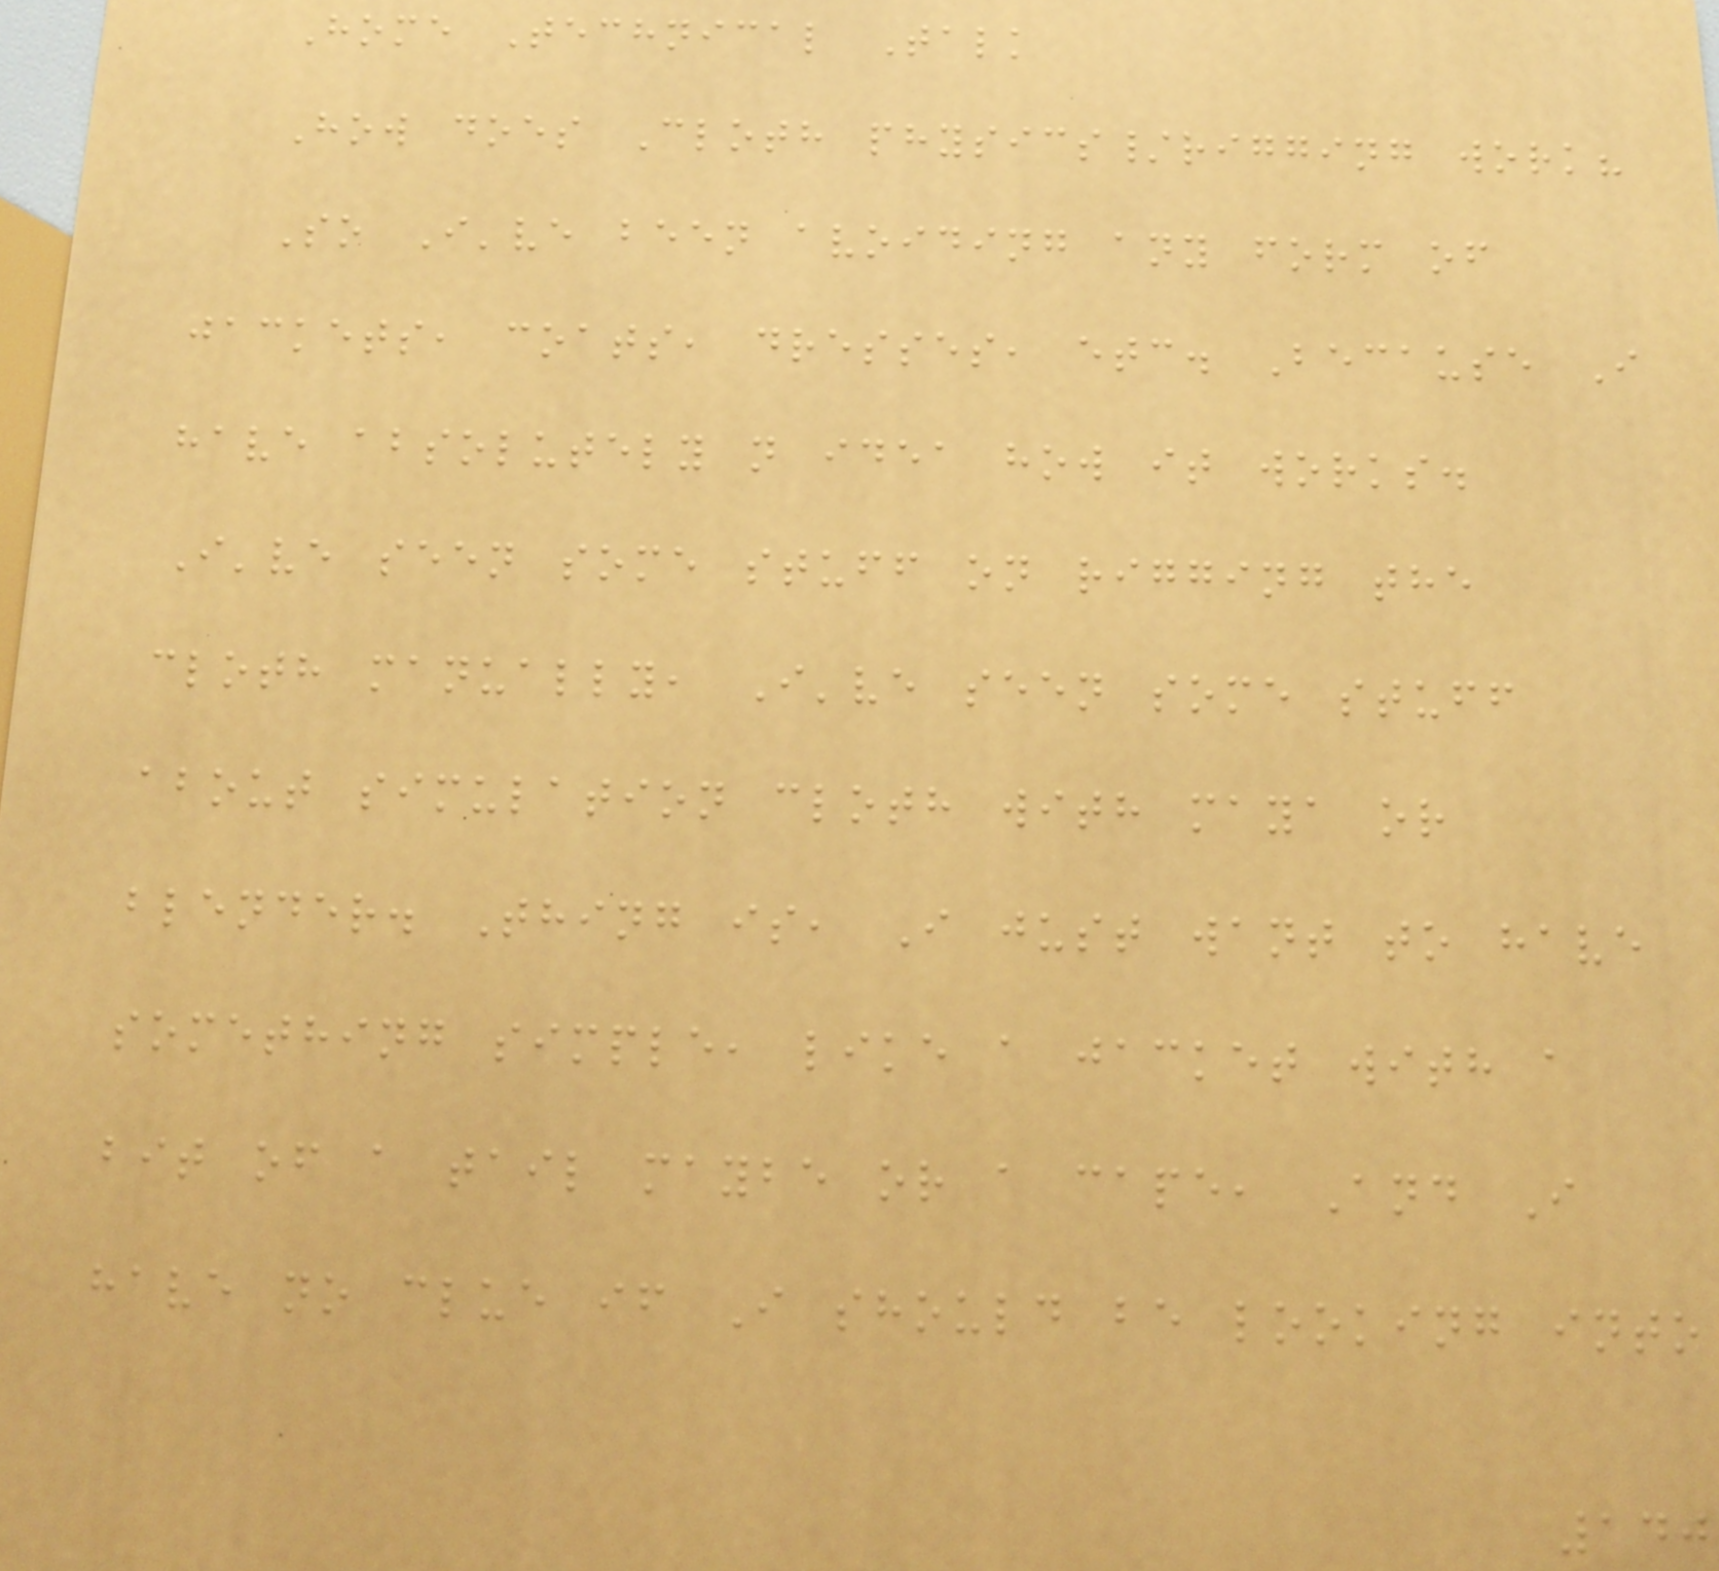Home Technical Talk
How does Cloth physics/rigging work?
So I've been avoiding any form of
jackets, coats, dresses, etc. Because I
have absolutely n idea how it works.
I've seen some stuff on rigging the
cloth manually, I've seen some stuff
about simulation cloth with maya or
blender. Thing is, I just want to have
something simple, like a jacket with a
bit of a tail maybe or a cape, And I
have no clue if I should be looking into
140
